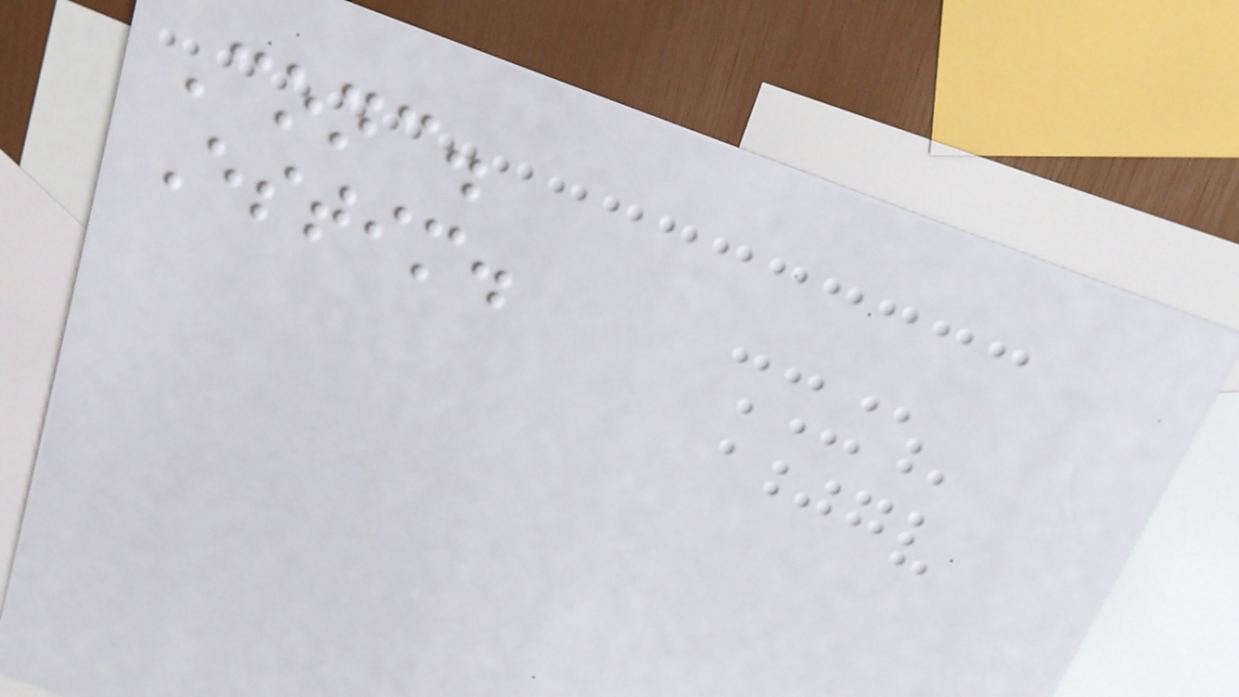Conc.
Estim.
